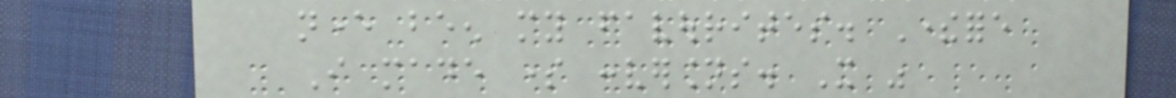never been my favourites. Therefore
I made some conversions. It was
